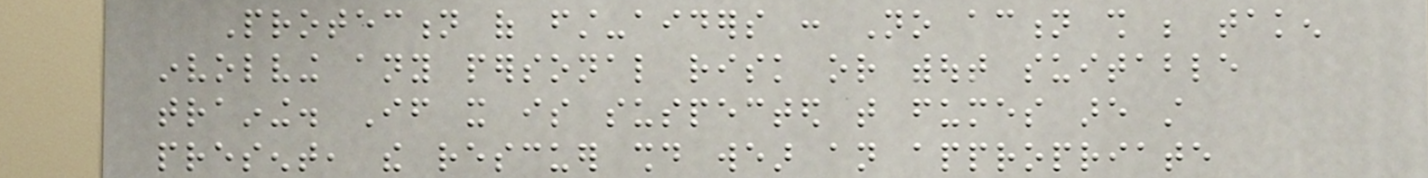Protection of first-aiders : No action shall be taken
involving any personal risk or without suitable
training. If it is suspected that fumes are still
present, the rescuer should wear an appropriate
